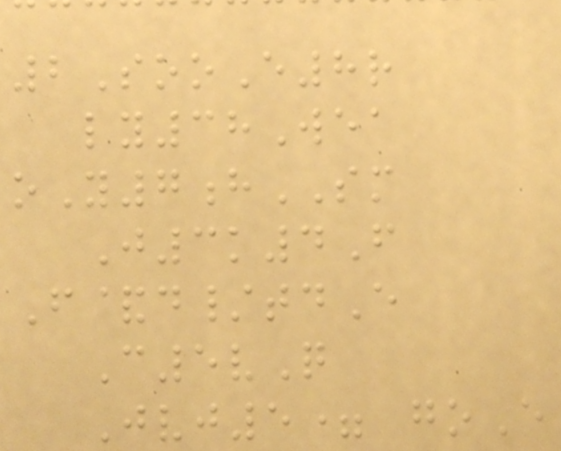2SooE8r
ly38Wea
oY7hSM
J3k4F
F&d/tdE
C5vQ
Jvj5= goE
